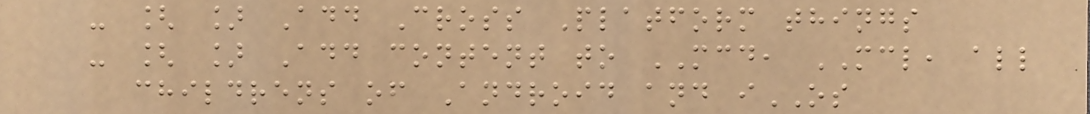- [ ] Add Cross Platform things
- [ ] Add content to MCD, MCL, all
childrens of Android and iOS
